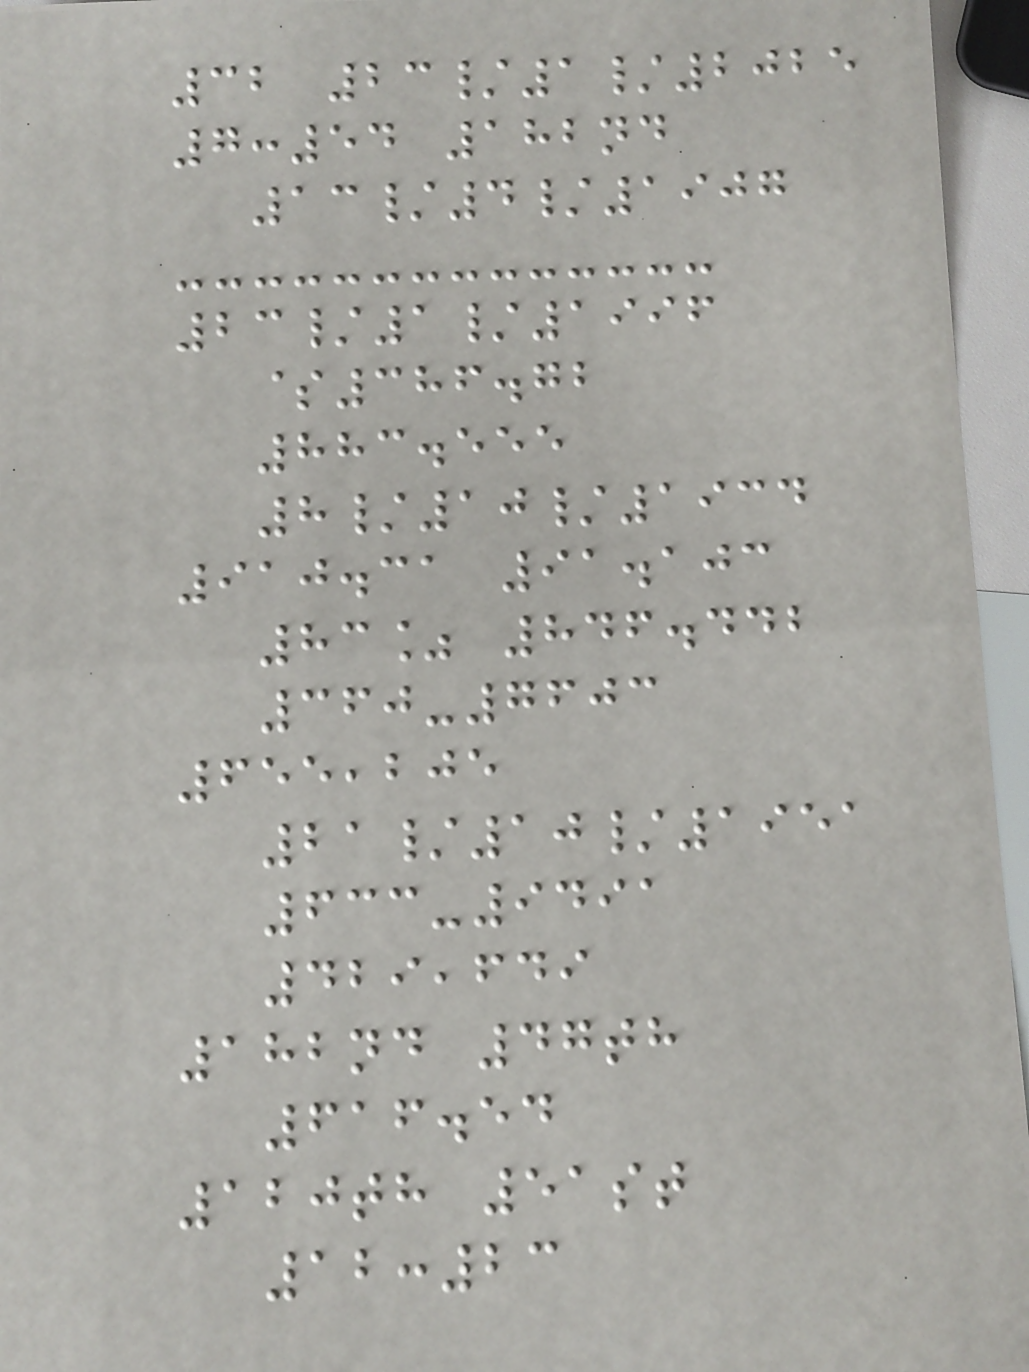32 23/1/2025
7:54 182nd
13/4/1907
23/1/1996
$386.72
883.555
8/10/1934
910.31 91.103
83% 846.442
360-7603
655,205
21/10/1951
633-9491
429,649
182nd 47th
616.54
120th 51st
12:23
